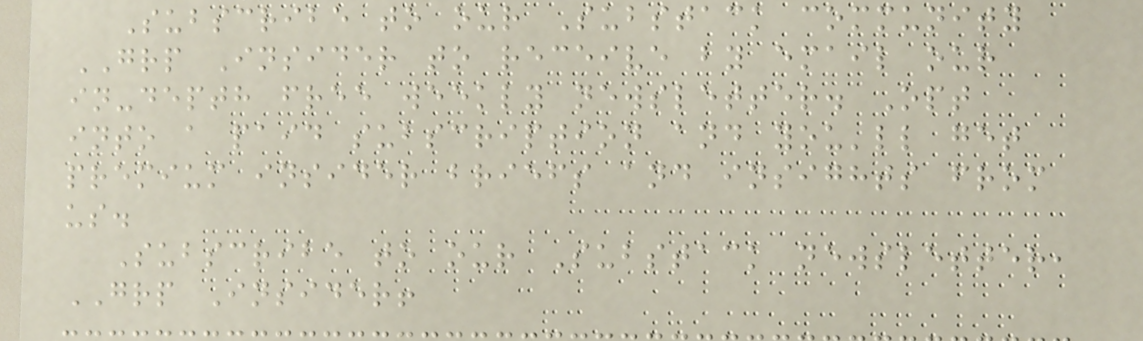Subscribe to our Substack community
GRP Insider to receive by email our
in-depth free weekly newsletter. Opt
into a paid subscription and you'll get
premium insider briefs and insights from
us.
Subscribe to our Substack newsletter,
GRP Insider!
